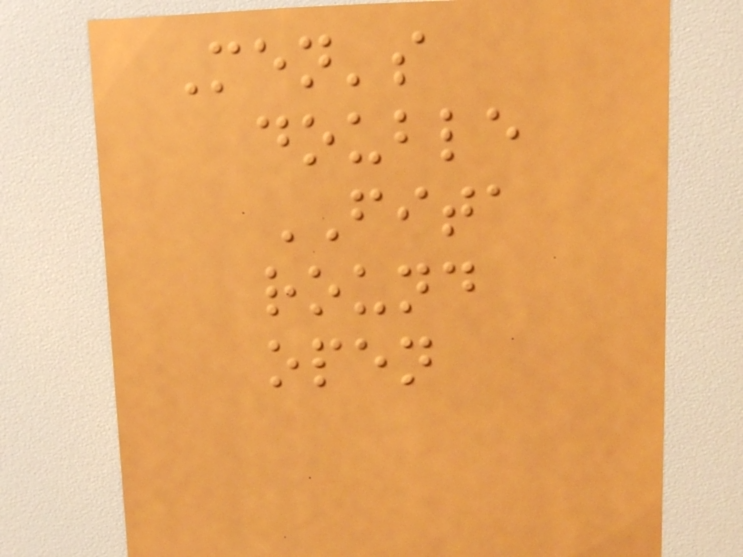Men's
double
FITA
round
open
